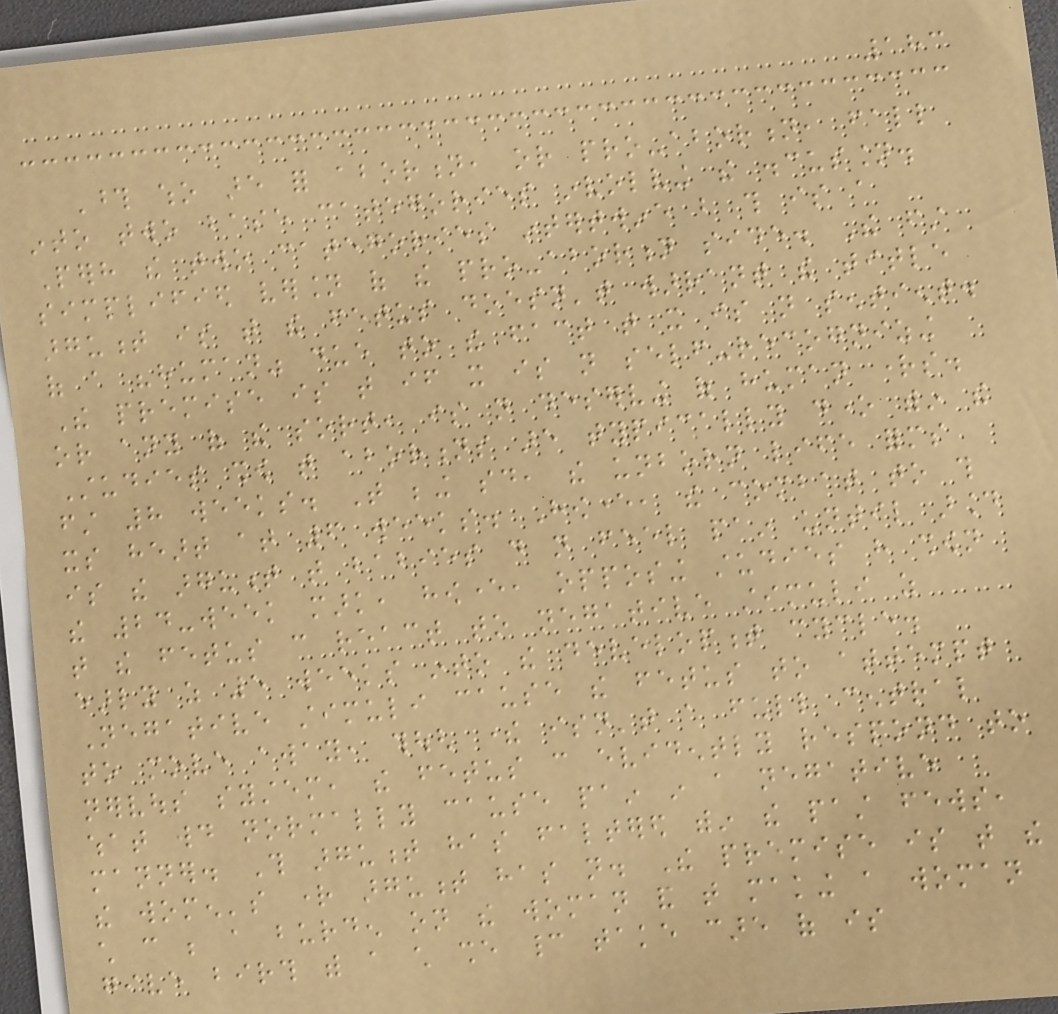183
Those who are for abortion, or pro-abortion, fall
into two base categories involving the discussion.
Perhaps the two categories intertwine but this is a
simplified version of the pro-abortion side. The first
argument is that the fetus doesn't warrant the title
of a "human" due to the fact that it is not sentient.
The premise is that if it is not self-recognizing
or any of the sort, is not deserving of human rights.
Studies show that abortions are typically done within the
first 8 weeks. That being said, the unborn life forms
its heart at 6 weeks. However, the combat to this
is the argument that babies do not feel pain until around
the 24-week mark, however, opposing studies have shown
that the fetus can react to negative stimuli as
early as 5 weeks into the development cycle.
Negative stimuli cause the fetus to attempt
to move away, though there isn't a full central
nervous system, the fetus can evidently respond to
what would normally cause pain in a negative
manner. This argument has faltered within the past fews,
the women's right argument has not. The premise is that the
child can be a burden on the woman and that making a woman
give birth with a child she cannot take care of is
